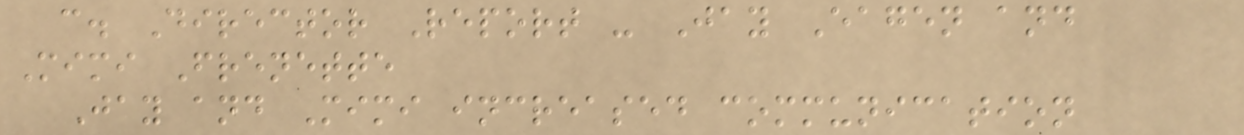c. Director Report - Jay Eagen and
Mimi Frenette
Jay and Mimi increased communication
